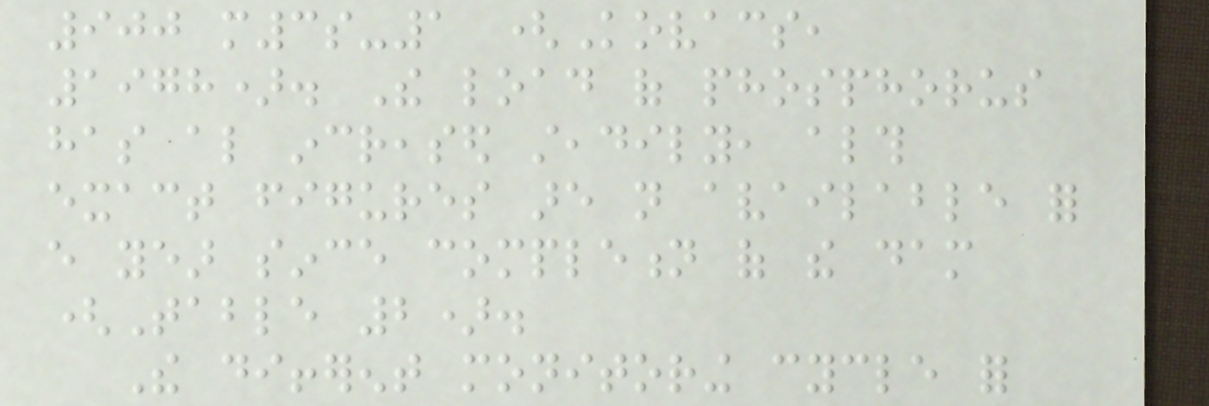900 m3s-1 (Kovacs,
1978). The load of phosphorus
has also increased steadily, although
exact figures are not available for
every year since completion of the dam
(Table 2).
The different monitoring cycle for
